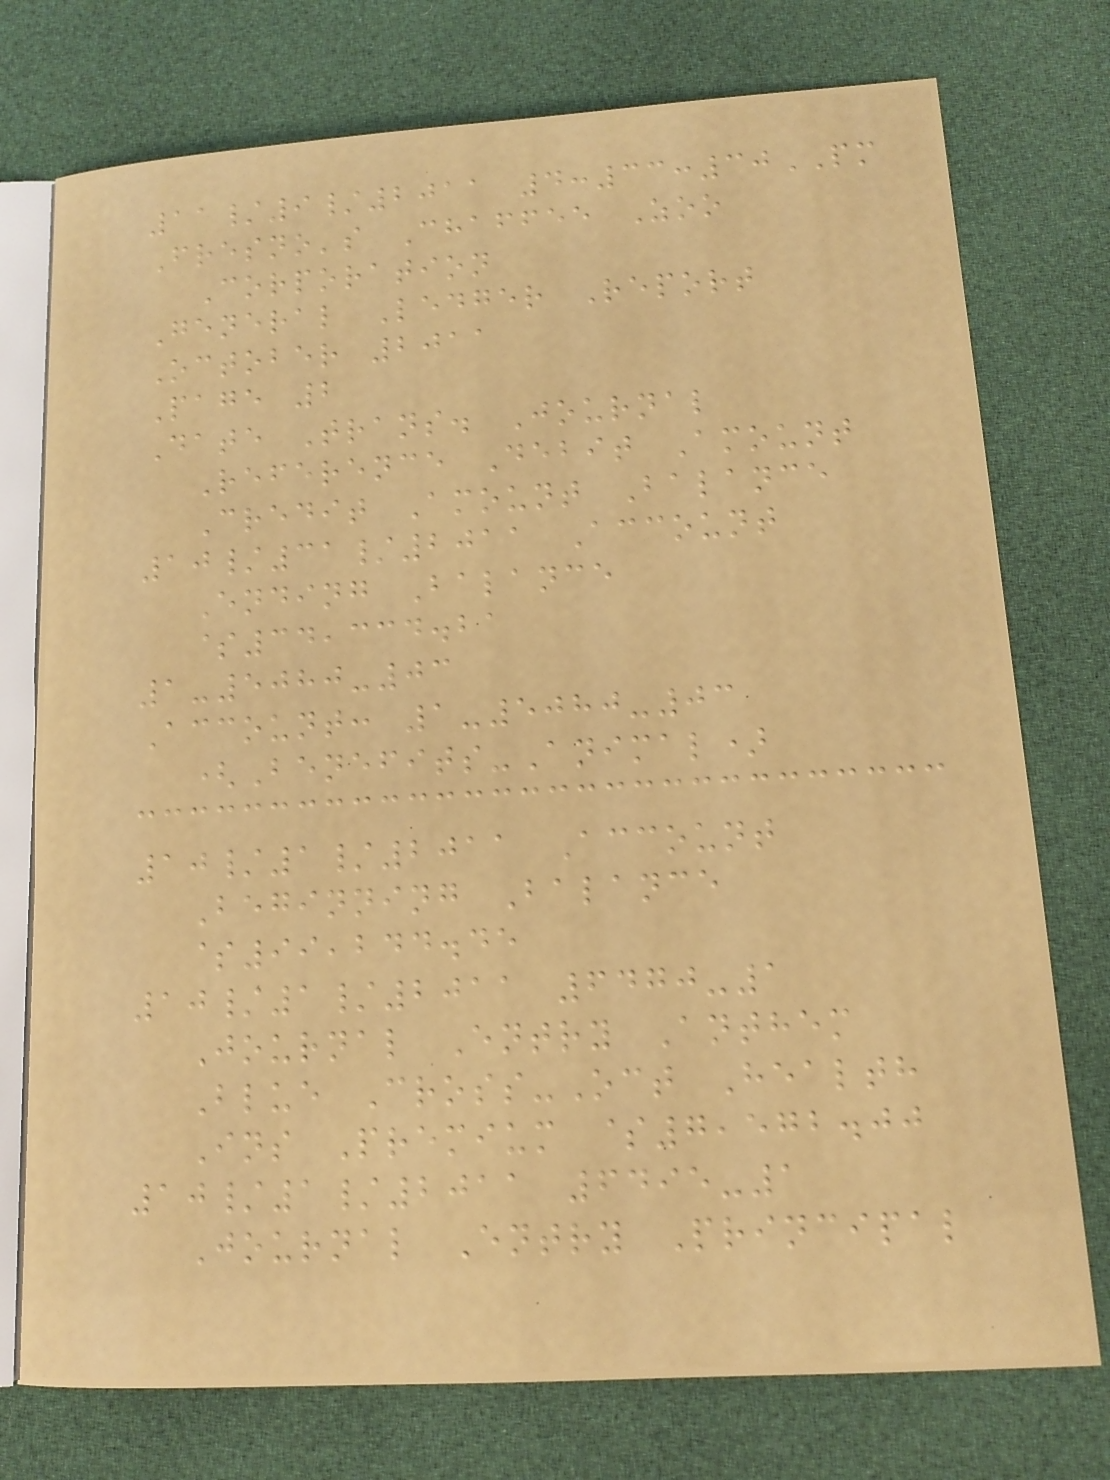11/9/2011 4:33:30PM
Fresno's Chaffee Zoo
Corporation
General Ledger Report
October 2011
Page 2
Date Trans. Journal
Reference Debit Amount
Credit Amount Balance
10/31/2011 Account
Ending Balance
$34,334.21
1-5080-03
Account: 1-5080-03
(Benefits-Animal)
10/1/2011 Account
Beginning Balance
$99,244.45
10/1/2011 6470-1
Journal Entry Anthem
Blue Cross-Oct Health
Ins Premium $7,572.00
10/1/2011 6495-1
Journal Entry Principal
